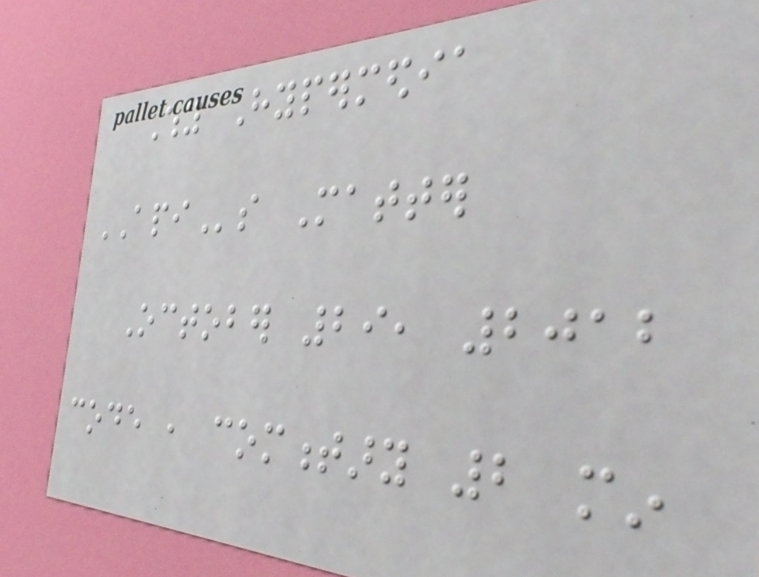Why Hypermedia
APIs Matter
October 29, 2012
code , commentary 2 min
